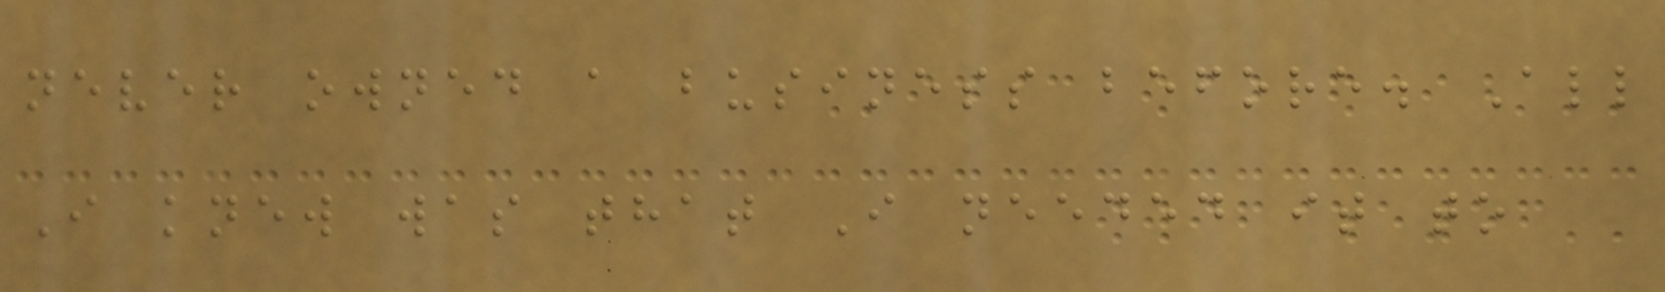never owned a business before. All
I knew was that I needed it to
